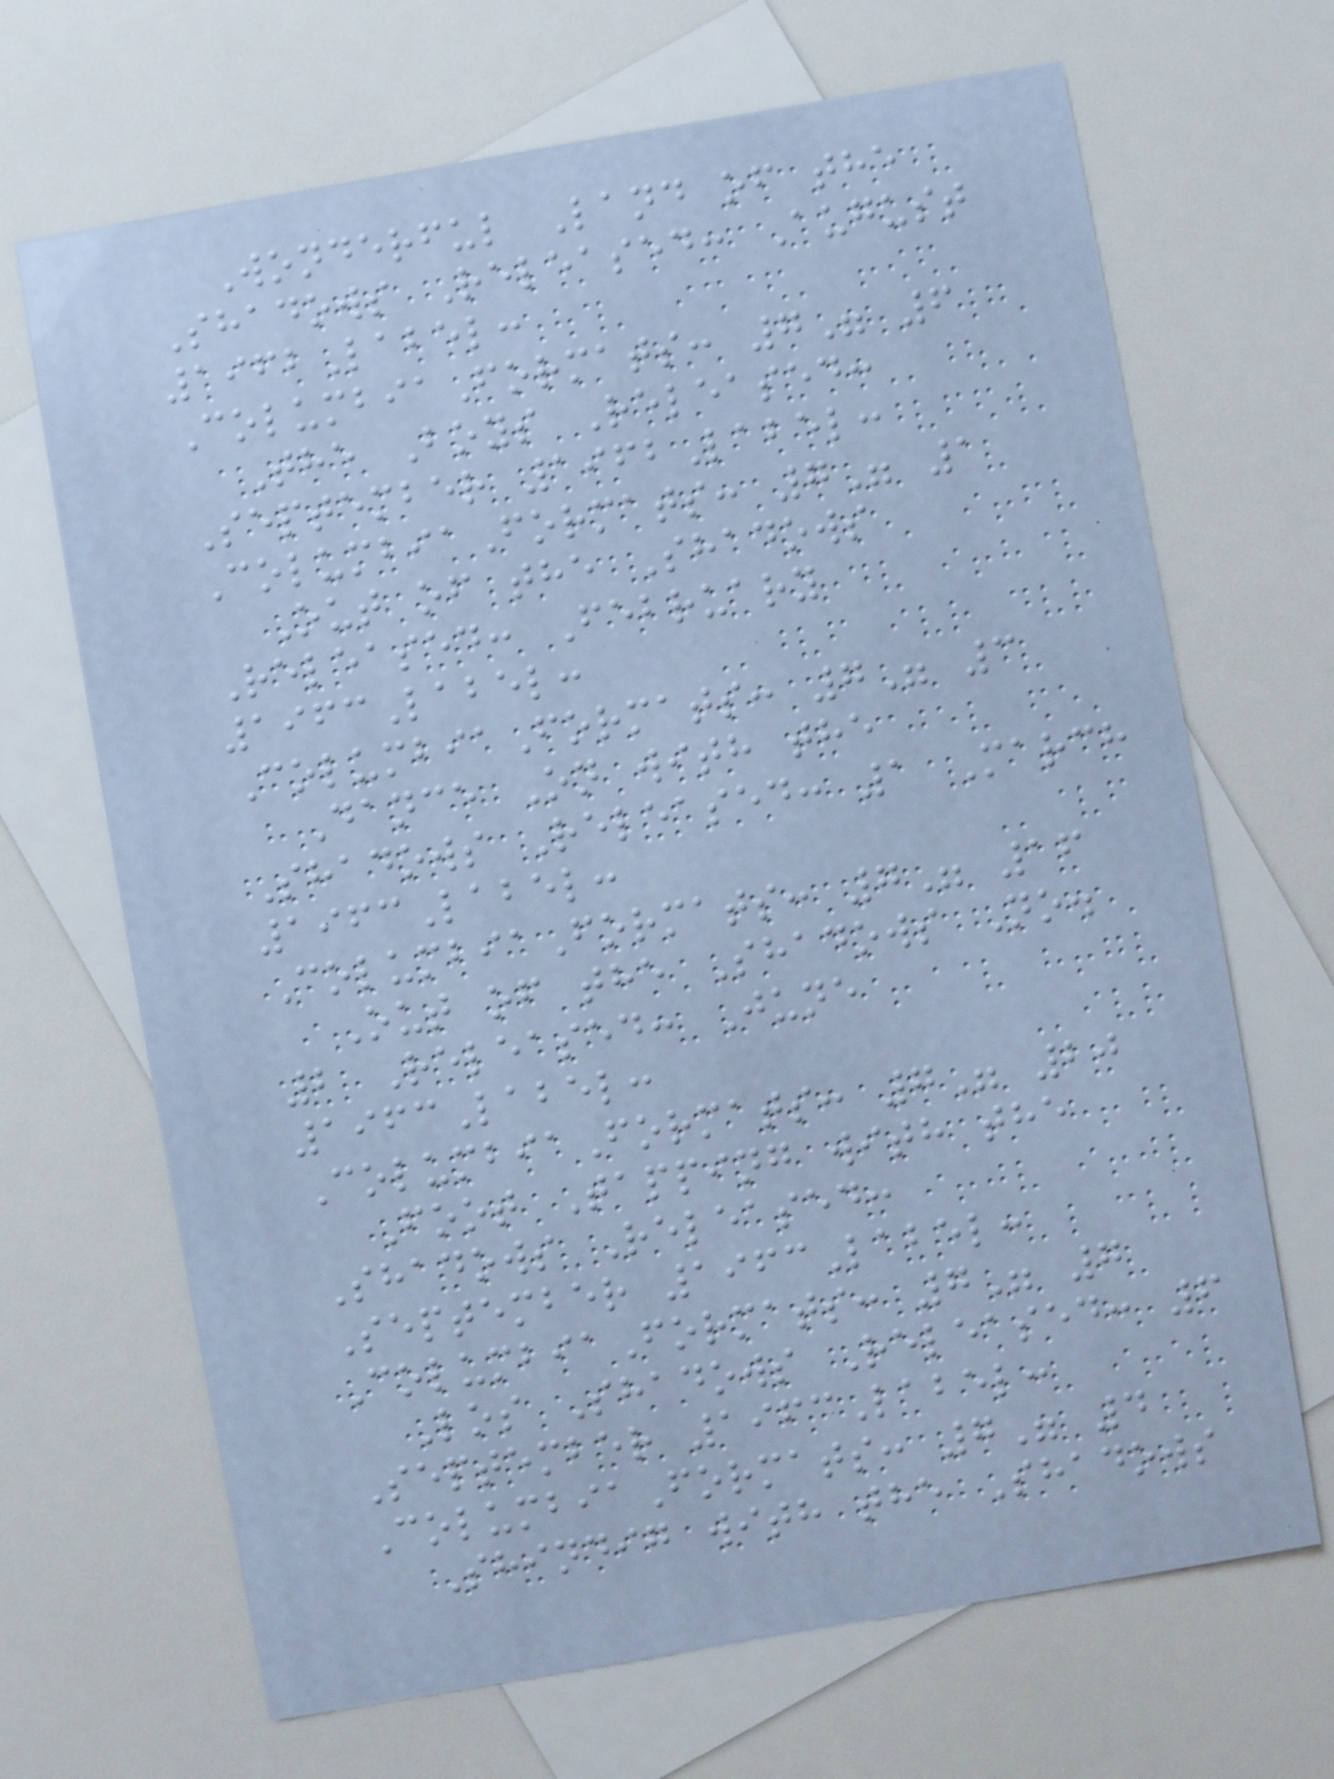Wonderful Land of the
Shadows Released: August
1962Label:
ColumbiaFormats: 7" 6
The Boys Released:
September 1962Label:
ColumbiaFormats: 7" 1
Out of the Shadows
Released: February
1963Label:
ColumbiaFormats: 7" 3
Dance On with the
Shadows Released: 1 March
1963Label:
ColumbiaFormats: 7" 16
Out of the Shadows No.
2 Released: June
1963Label:
ColumbiaFormats: 7" 20
Foot Tapping with the
Shadows Released:
September 1963Label:
ColumbiaFormats: 7" 7
Los Shadows Released: 6
September 1963Label:
ColumbiaFormats: 7" 4
Shindig with the Shadows
